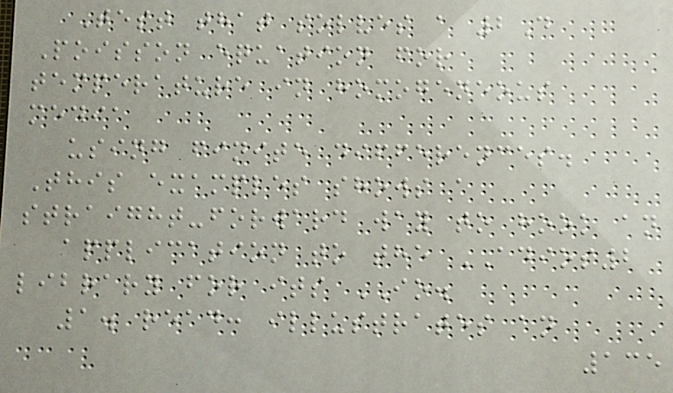Test that solves a 2D
Poisson equation for
temperature in homogeneous
media
using finite differences.
This examples shows a
straight-forward way to hook an
application to the ADIOS2
library for its IO.
1. read: illustrates an
135
